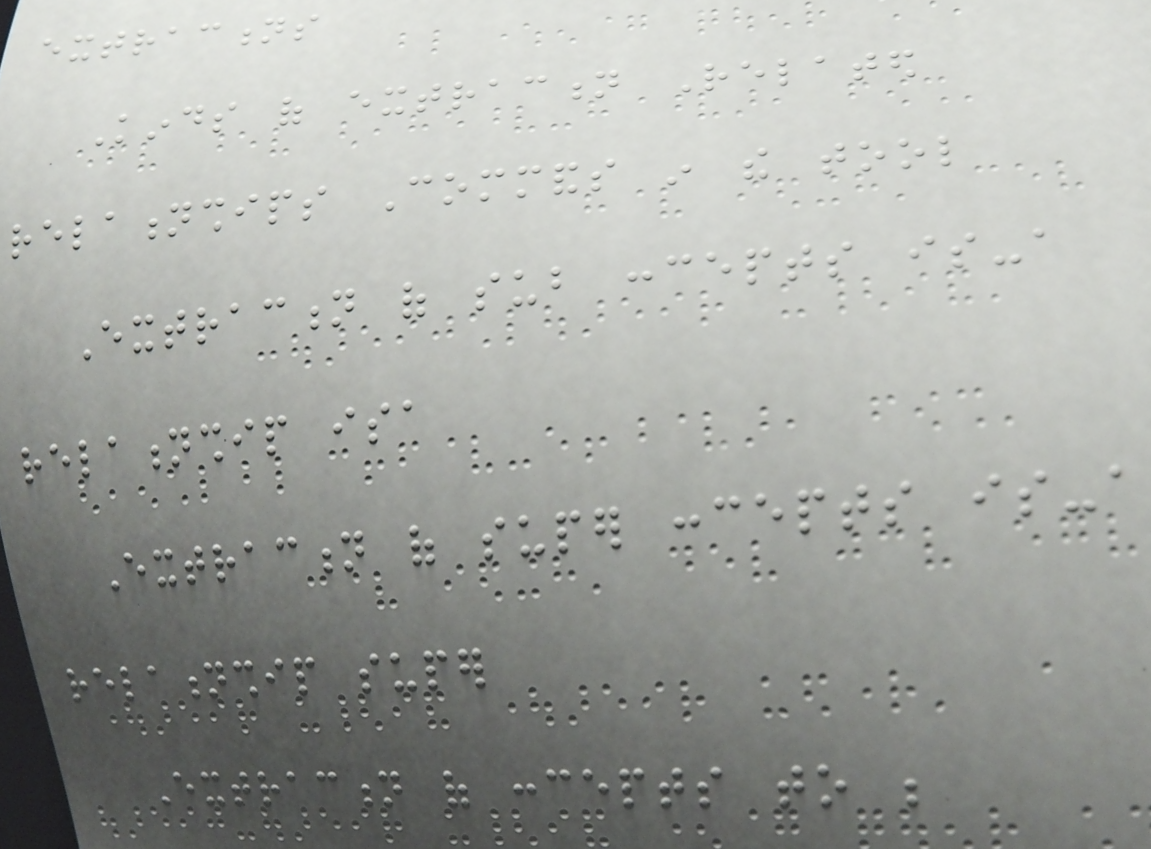extractions
Kinds of extraction Related
relationships Commands in the tool
Extraction of sub concepts is-a
relationship isa
Extraction of super concepts is-a
relationship super
Extraction of concepts to be
